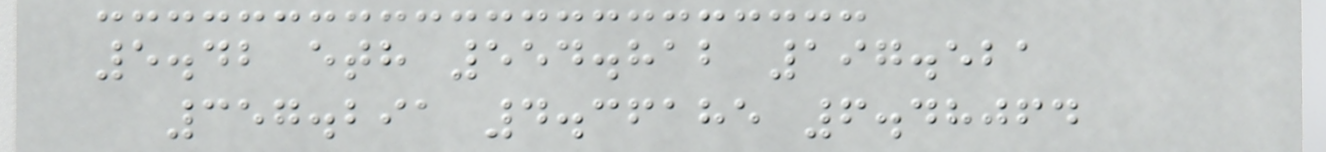5.42 eth 554.812 197.521
357.291 4.36185 6.48064
